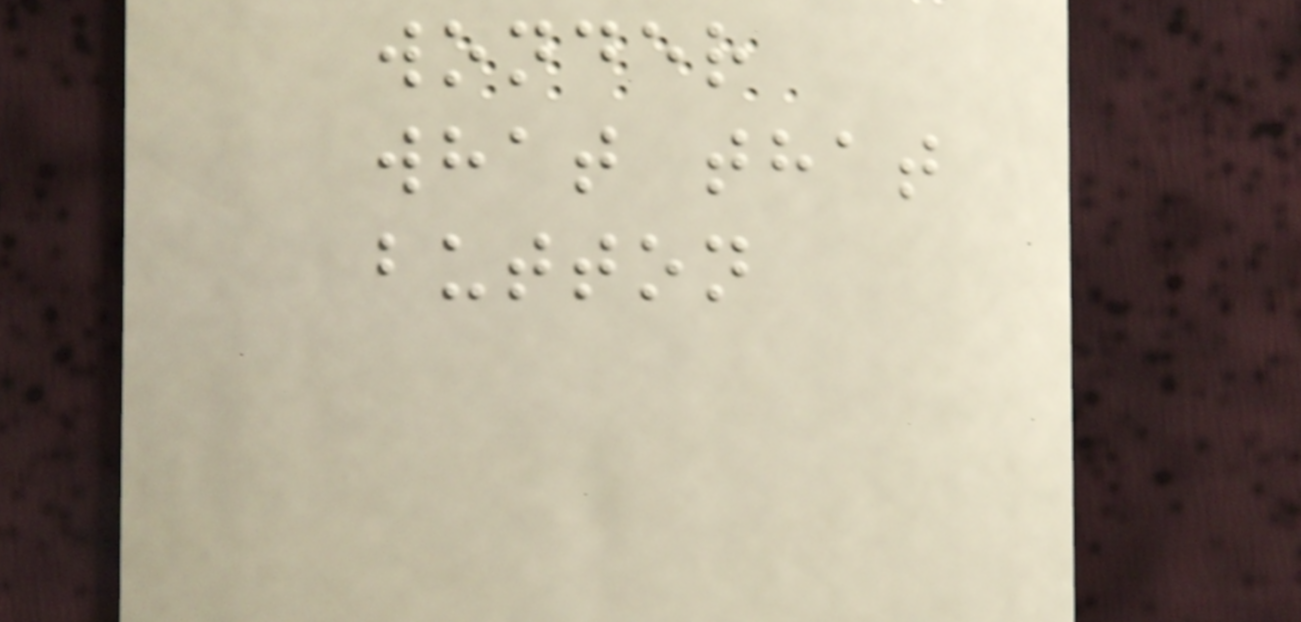wonder
what that
button
